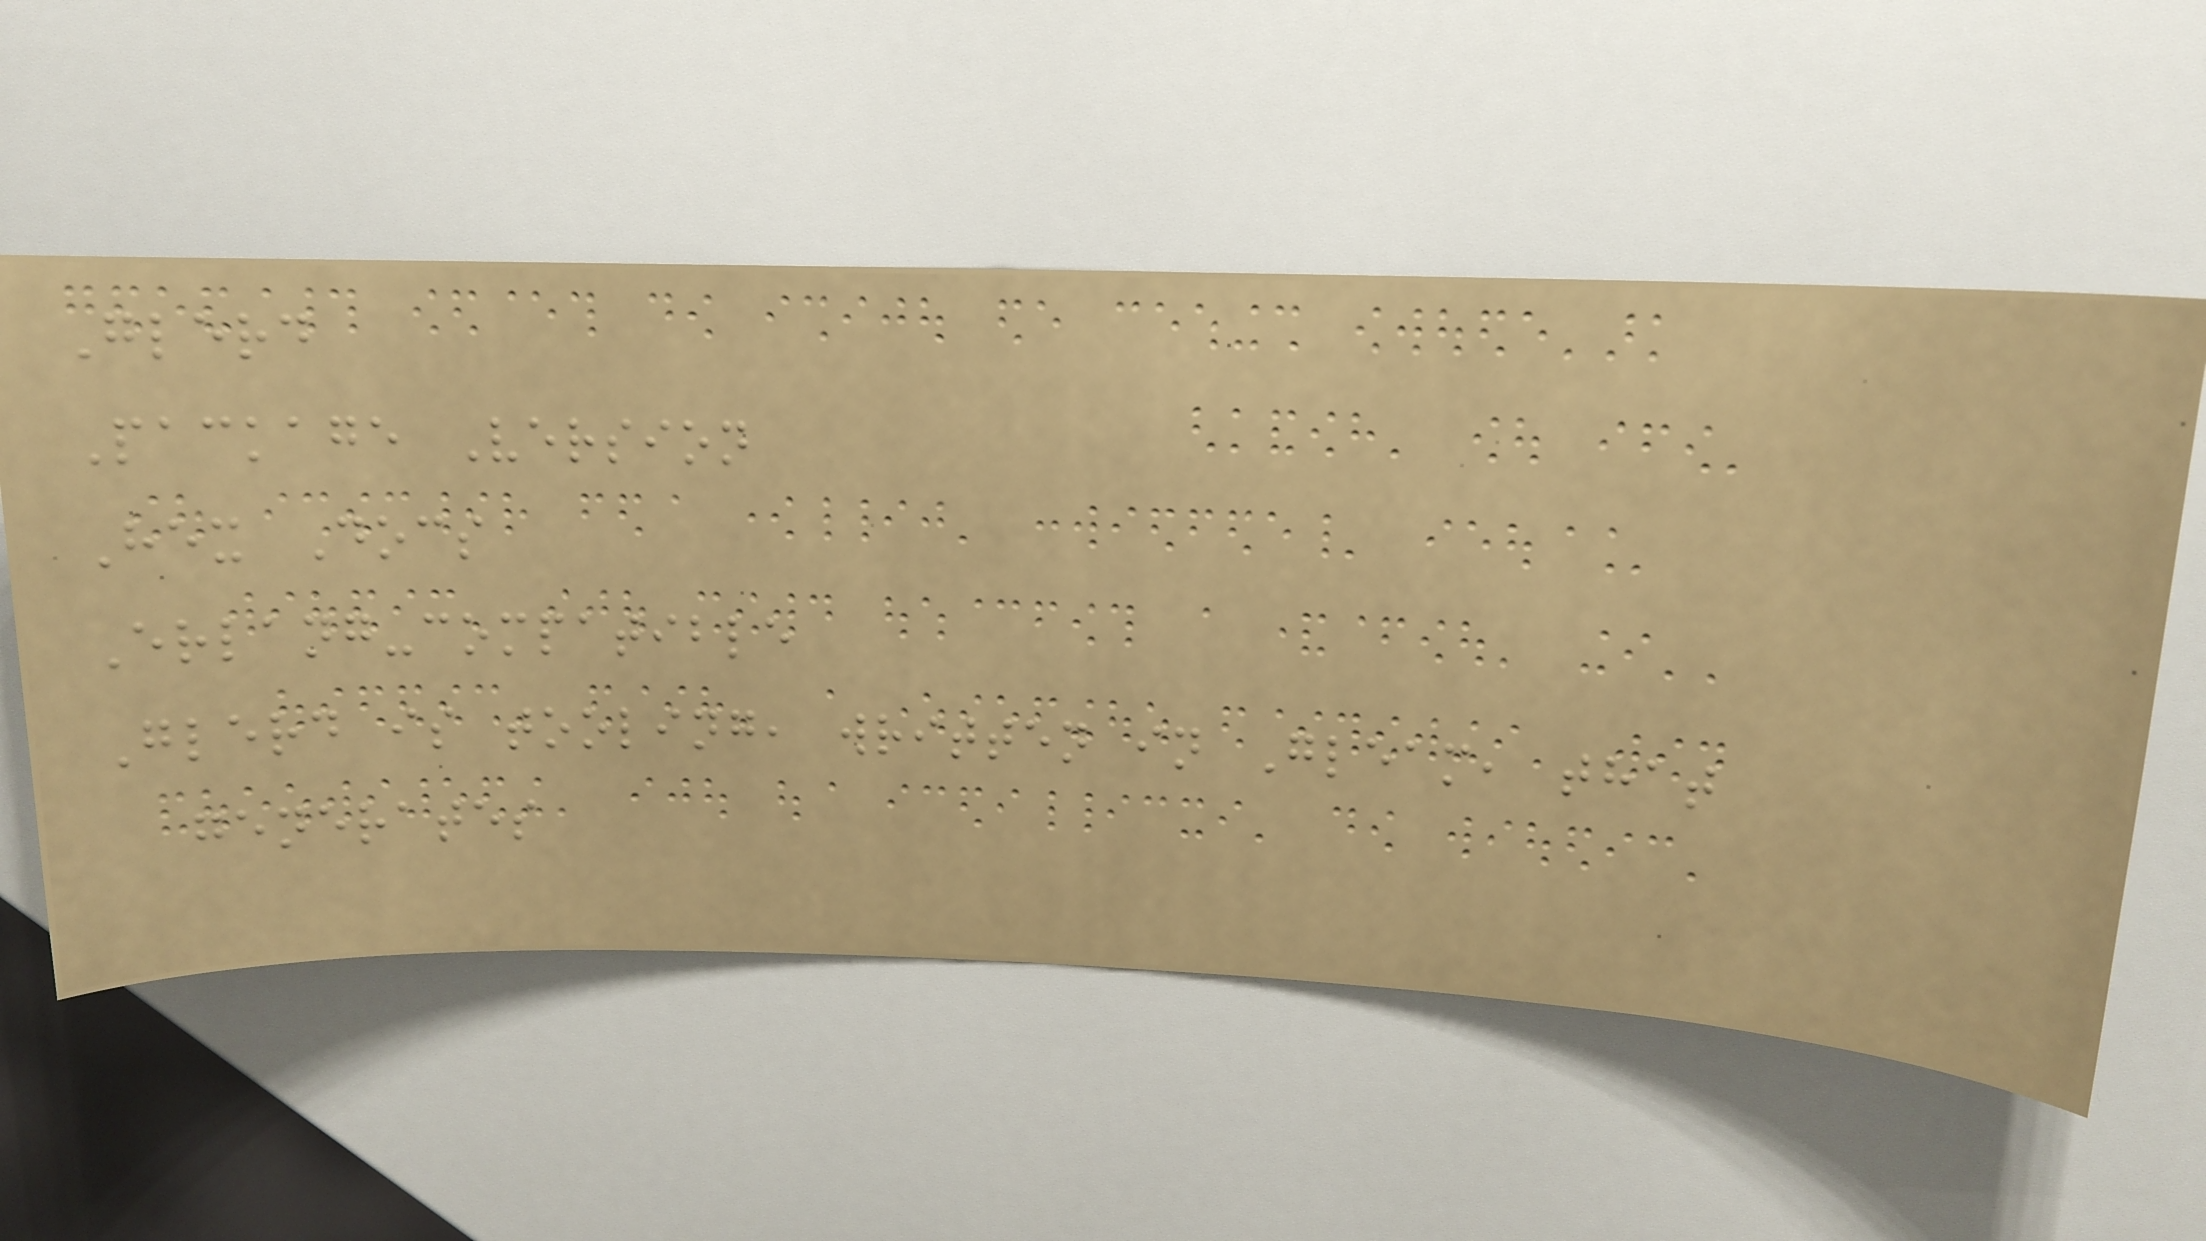Glerd
Package Version
Hex Docs
Erlang-compatible
Glerd is tooling, written in Gleam, that
generates
